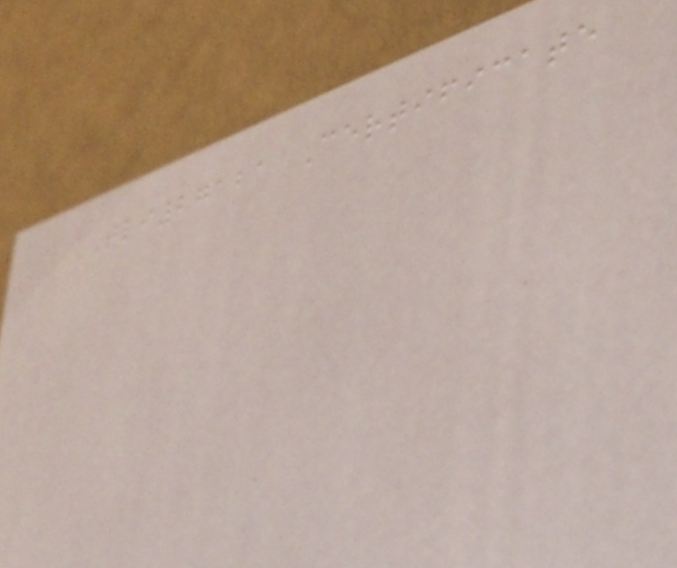TLI27121 Certificate
